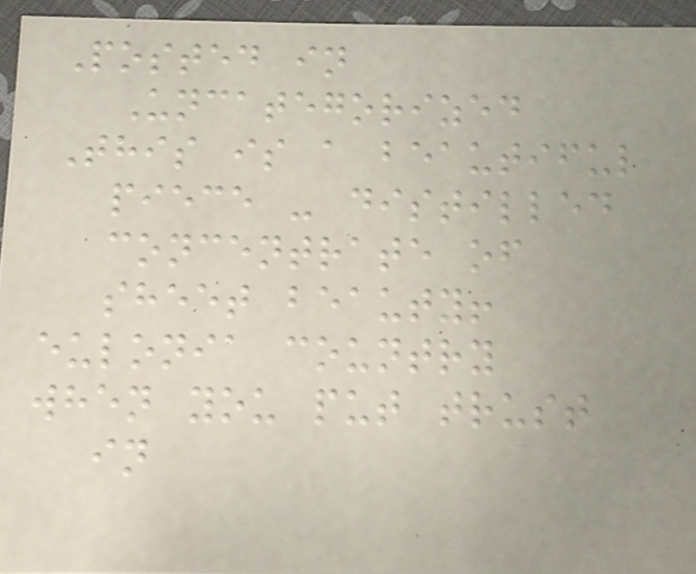Posted in
Uncategorized
This is a beautiful
piece - distilled
concentrate of
sheet beauty!
eulonia country
when you put trust
in
